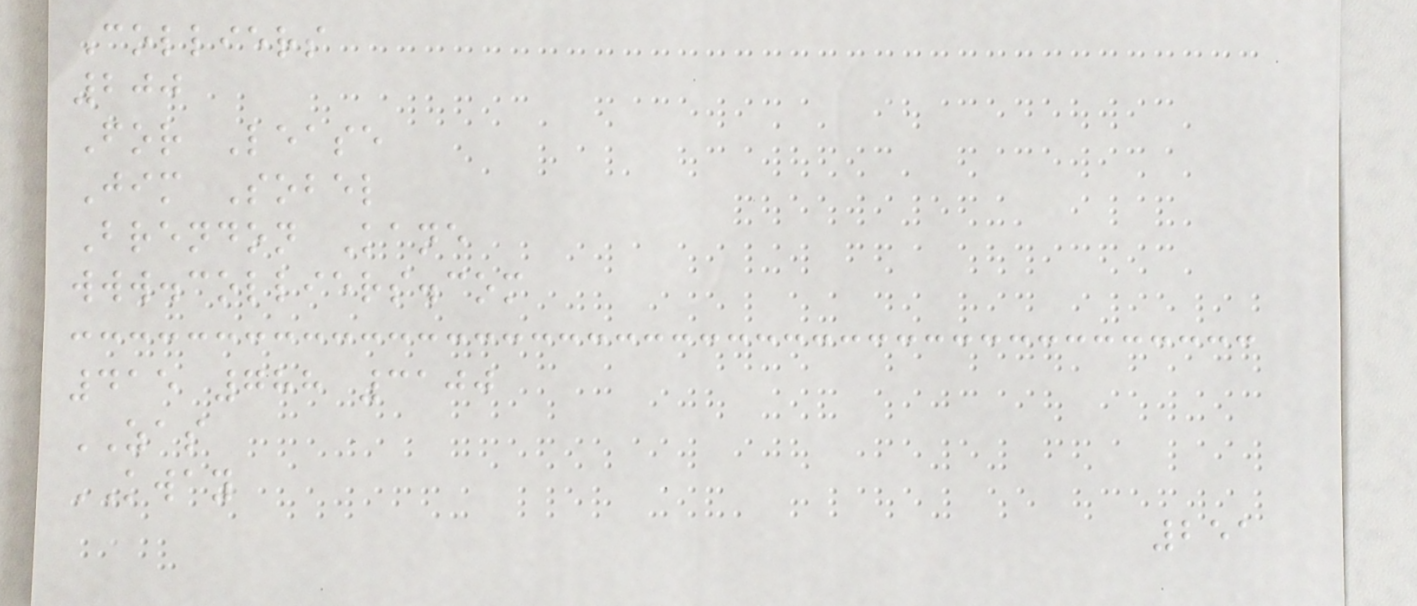Colliers
200
For Lease
Jim Sobel
Brendon Kane
www.colliers.com
415 788 3100
ZAS
KWAY
251
